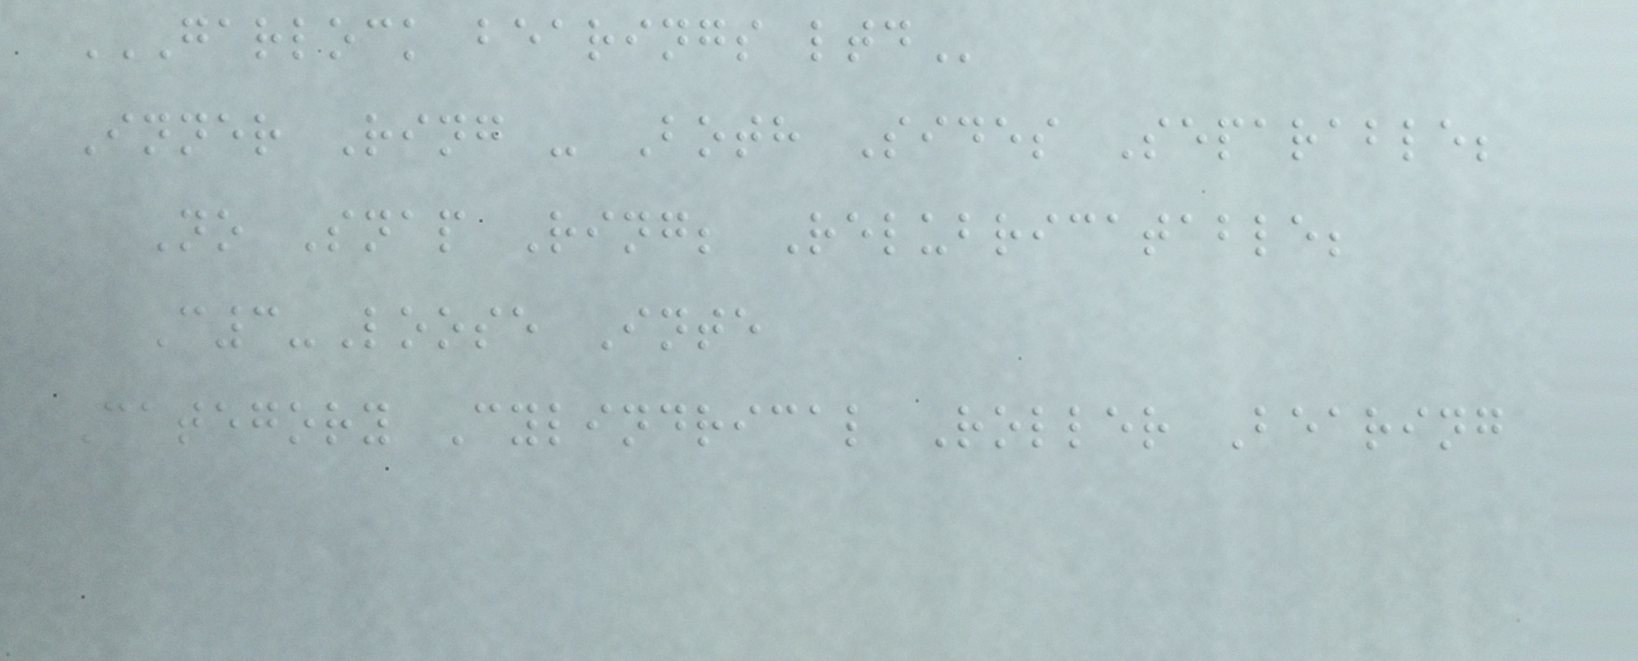GARLOCK BEARINGS LTD
Inner Ring - Both Sides Separable;
No Snap Ring; Relubricatable;
C3-Loose Inte
Category Cylindrical Roller Bearing
